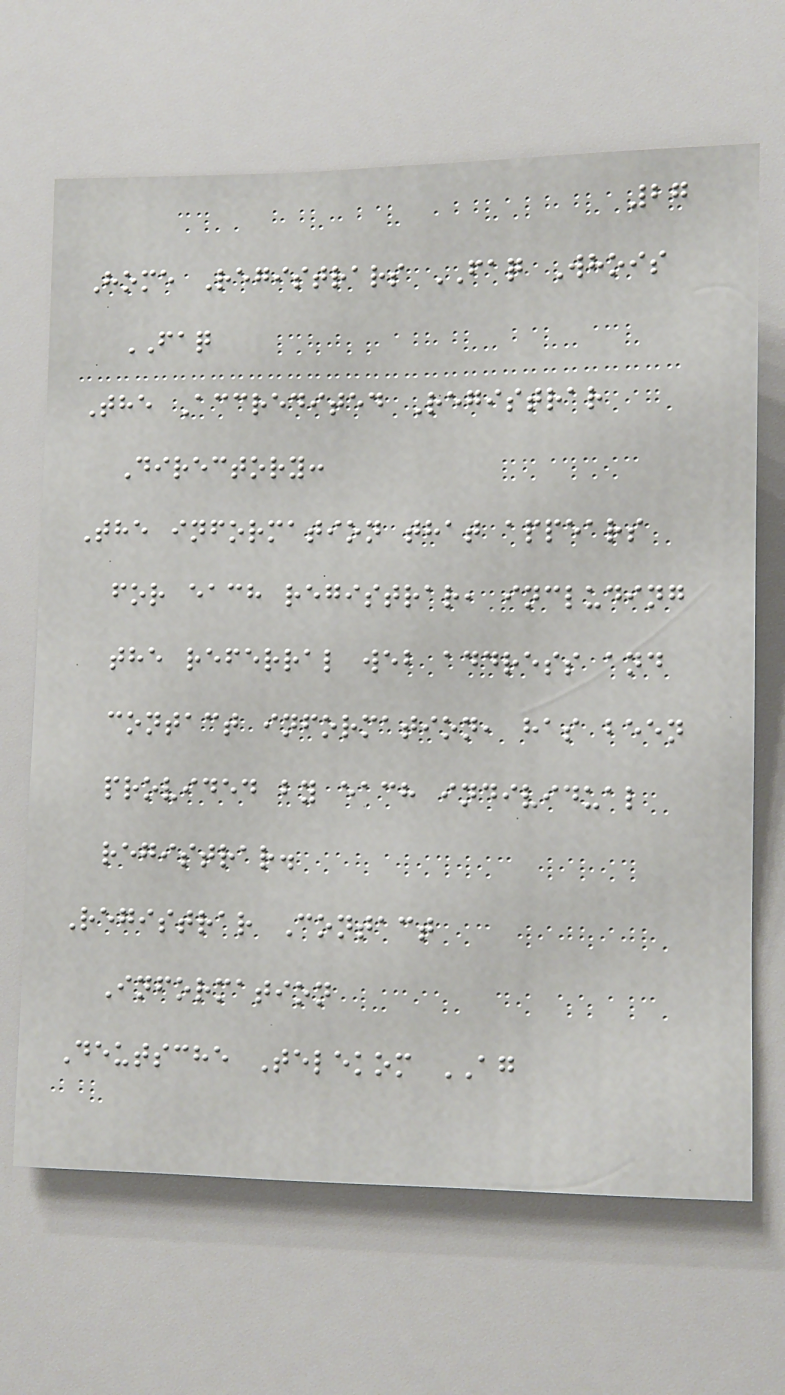27
Home Registrars FAQ Whois
FAQ
The Accredited Registrar
Directory:
The information that appears
for each registrar, including
the referral web address and
contact information, has been
provided by each individual
registrar.
Registrar Contact
Information
Deutsche Telekom AG
